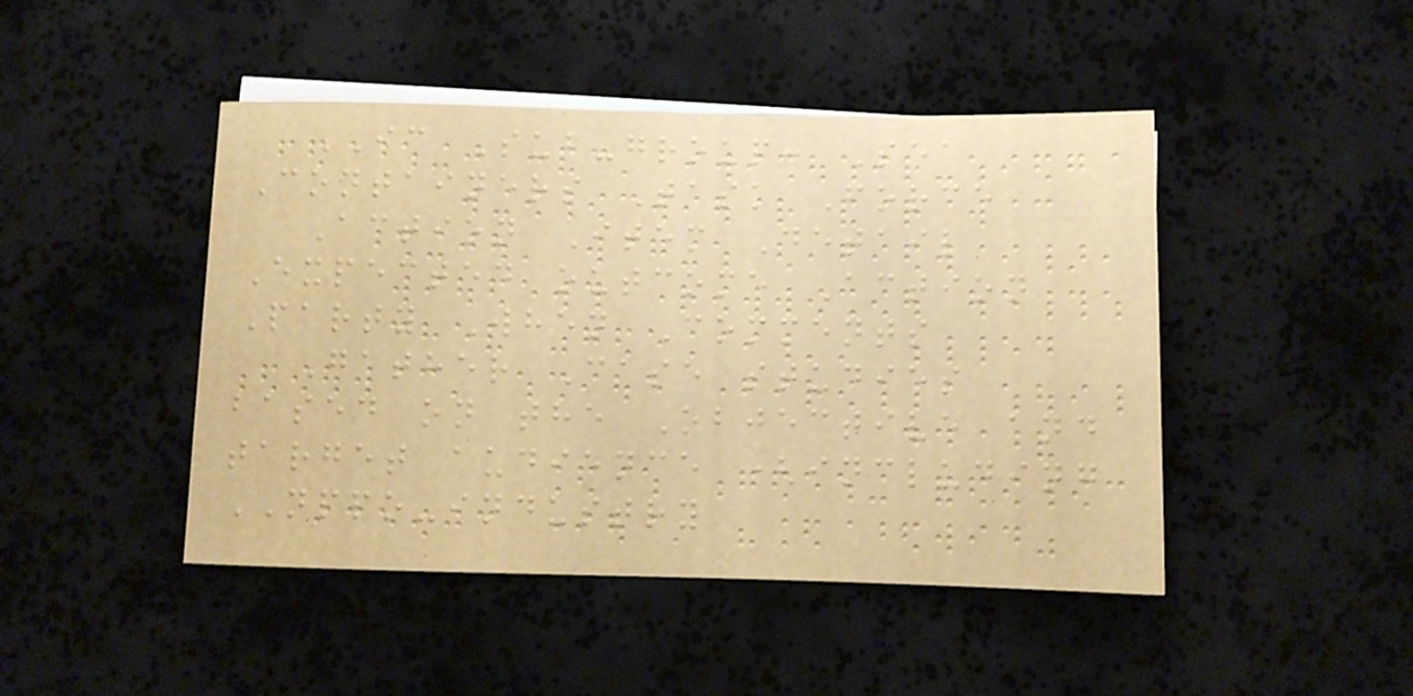IC Sub-group: Sea
Containers Task Force
Action Item Detail
Expected outcome Action
Party When Comments
Gather Case studies
based on the Objective and
target audience (including
NPPO-industry
